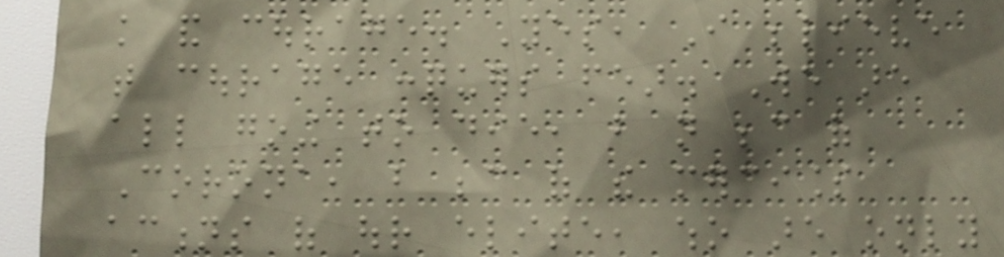knowledge and courage. Yes, I believe
that courage conquers fear. We are
all going to die, but not because of
Corona, but because of the merciless
actions of our elite, who are only
